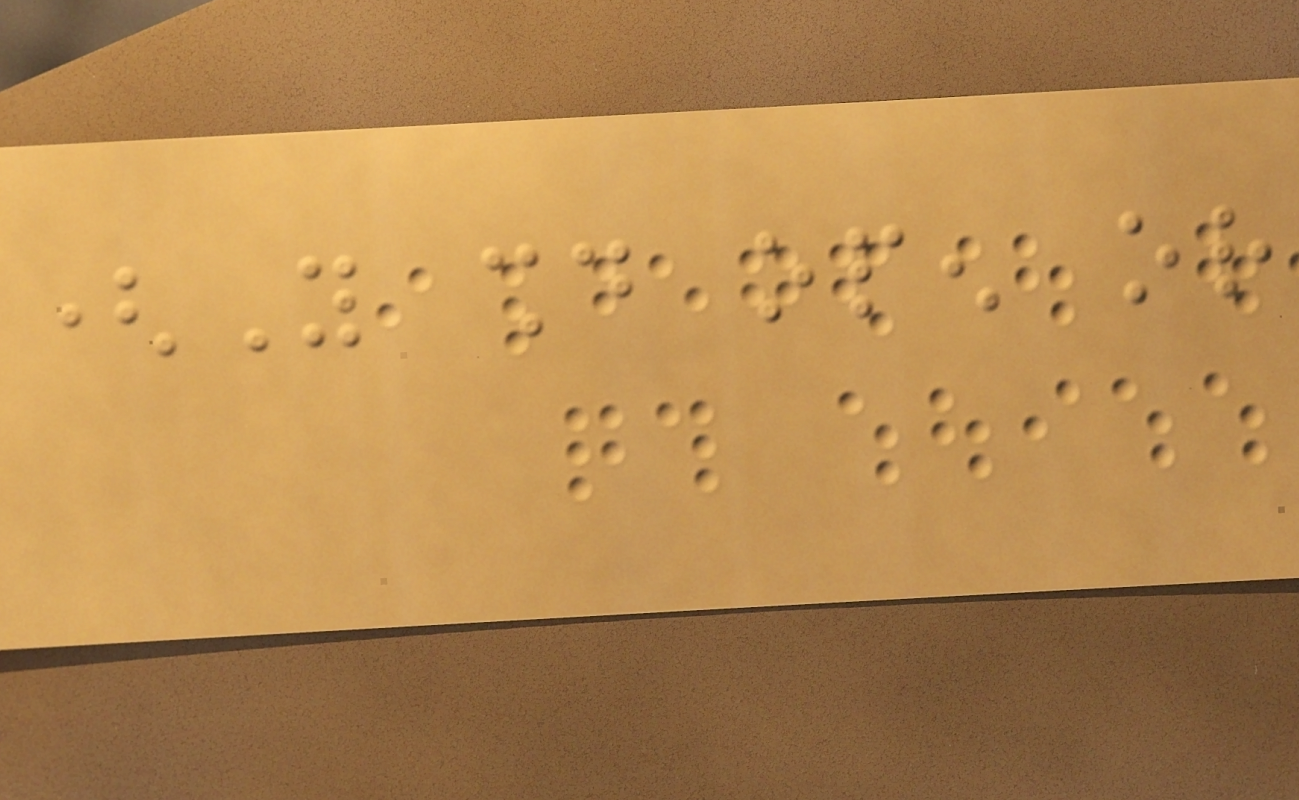(You should open or
